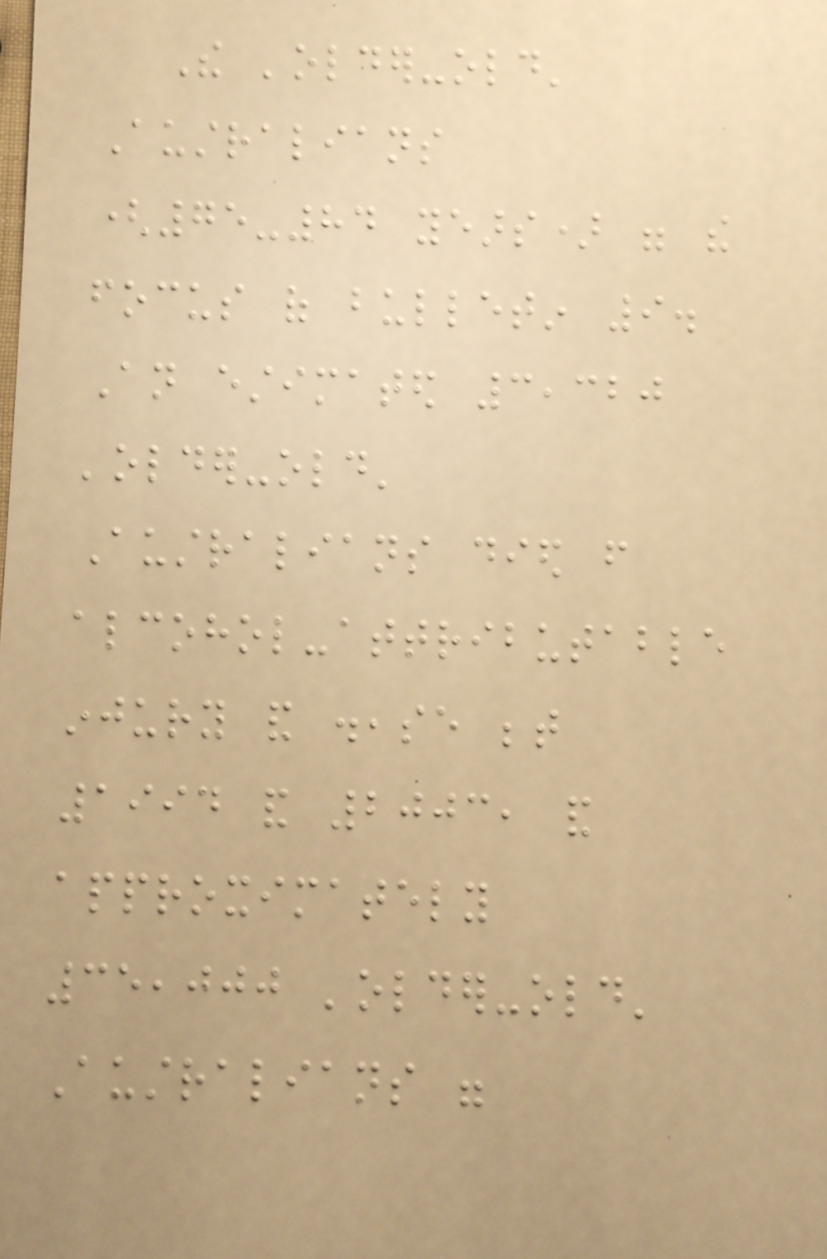The 'older-old'
Australians
(75-84 years) were the
focus of bulletin 9.
An estimated 3,320
'older-old'
Australians died from
alcohol-attributable
injury and disease between
1994 and 2003, and
approximately
35,000 'older-old'
Australians were
